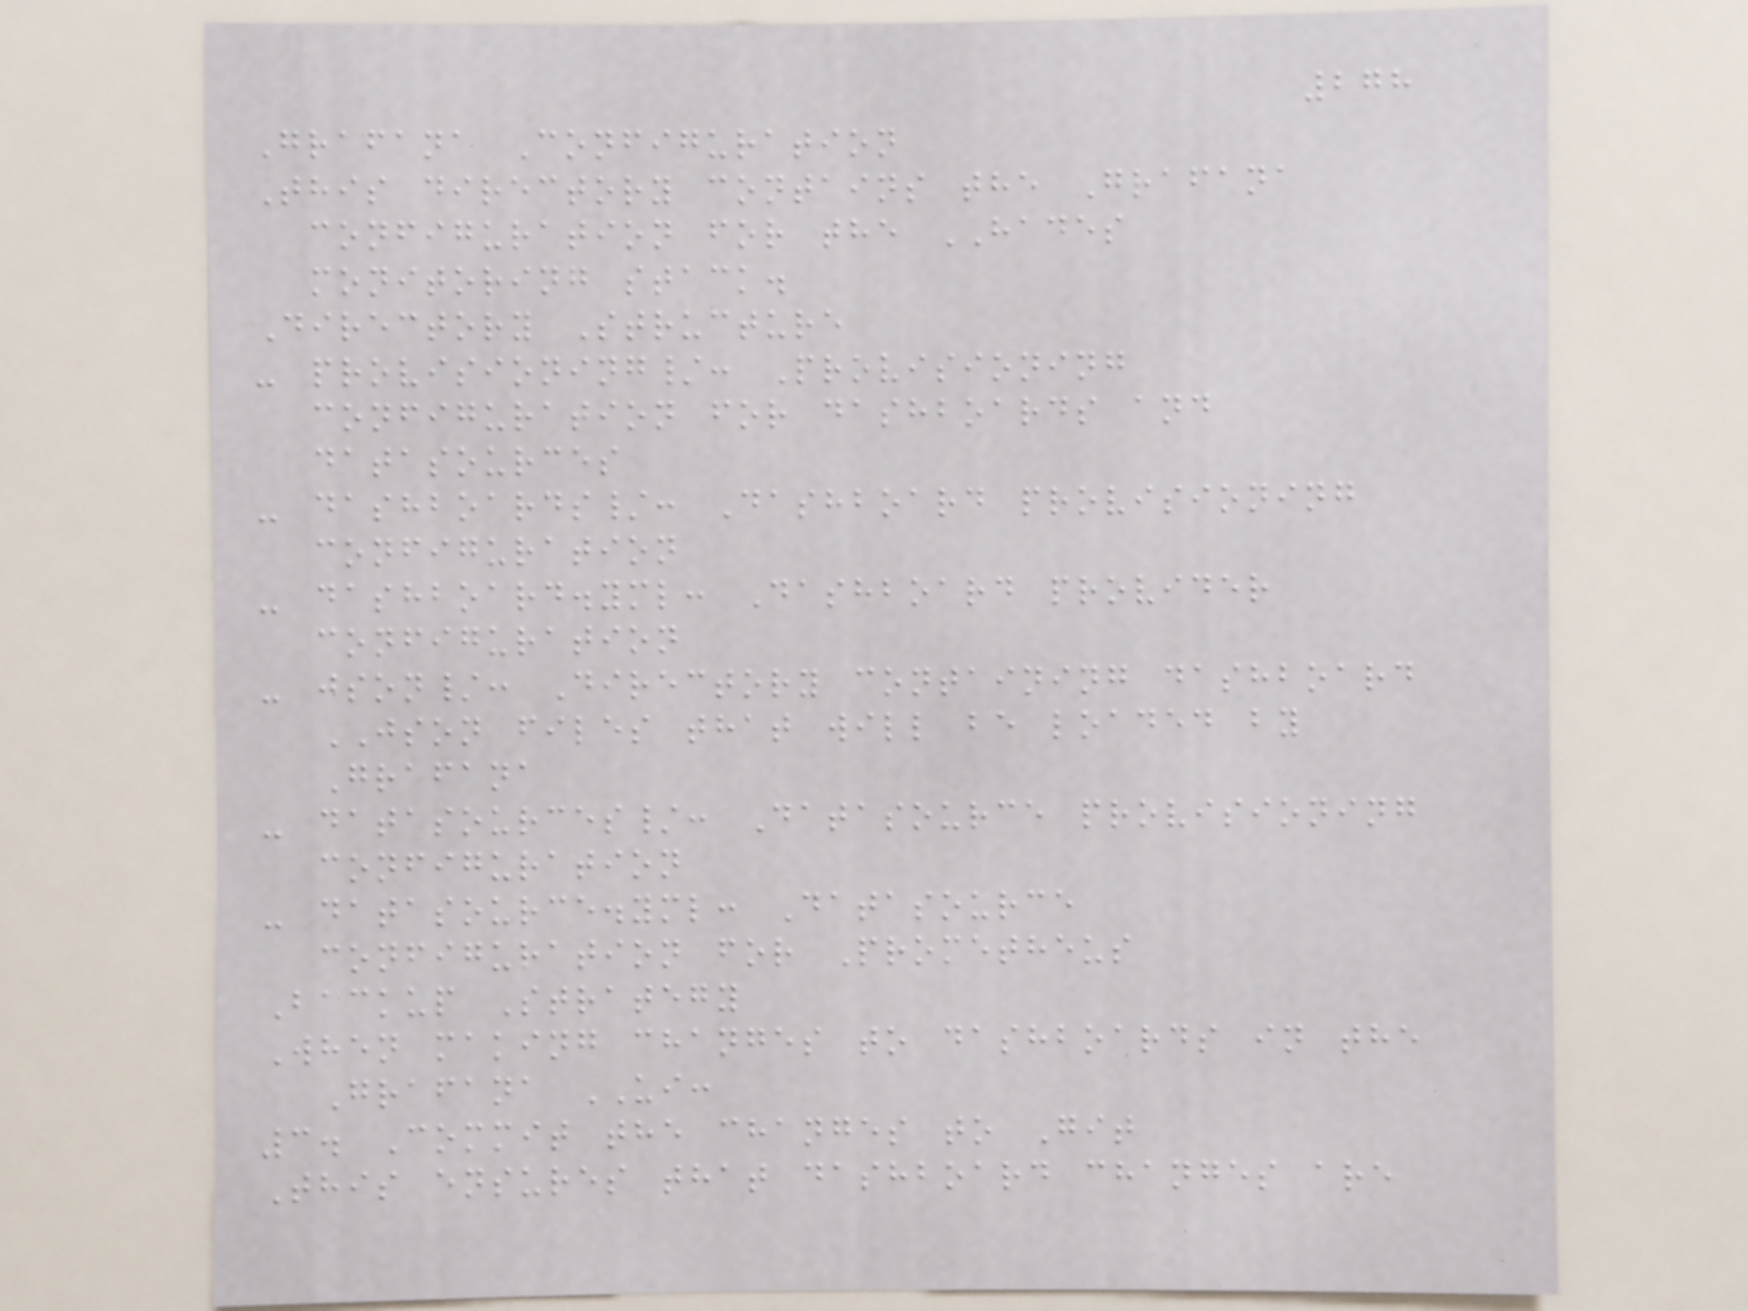278
Grafana Configuration
This directory contains the Grafana
configuration for the HADES
monitoring stack.
Directory Structure
- provisioning/: Provisioning
configuration for dashboards and
datasources
- dashboards/: Dashboard provisioning
configuration
- dashboard.yml: Dashboard provider
configuration
- json/: Directory containing dashboard
JSON files that will be loaded by
Grafana
- datasources/: Datasource provisioning
configuration
- datasource.yml: Datasource
configuration for Prometheus
Backup Strategy
When making changes to dashboards in the
Grafana UI:
3. Commit the changes to Git
This ensures that dashboard changes are
